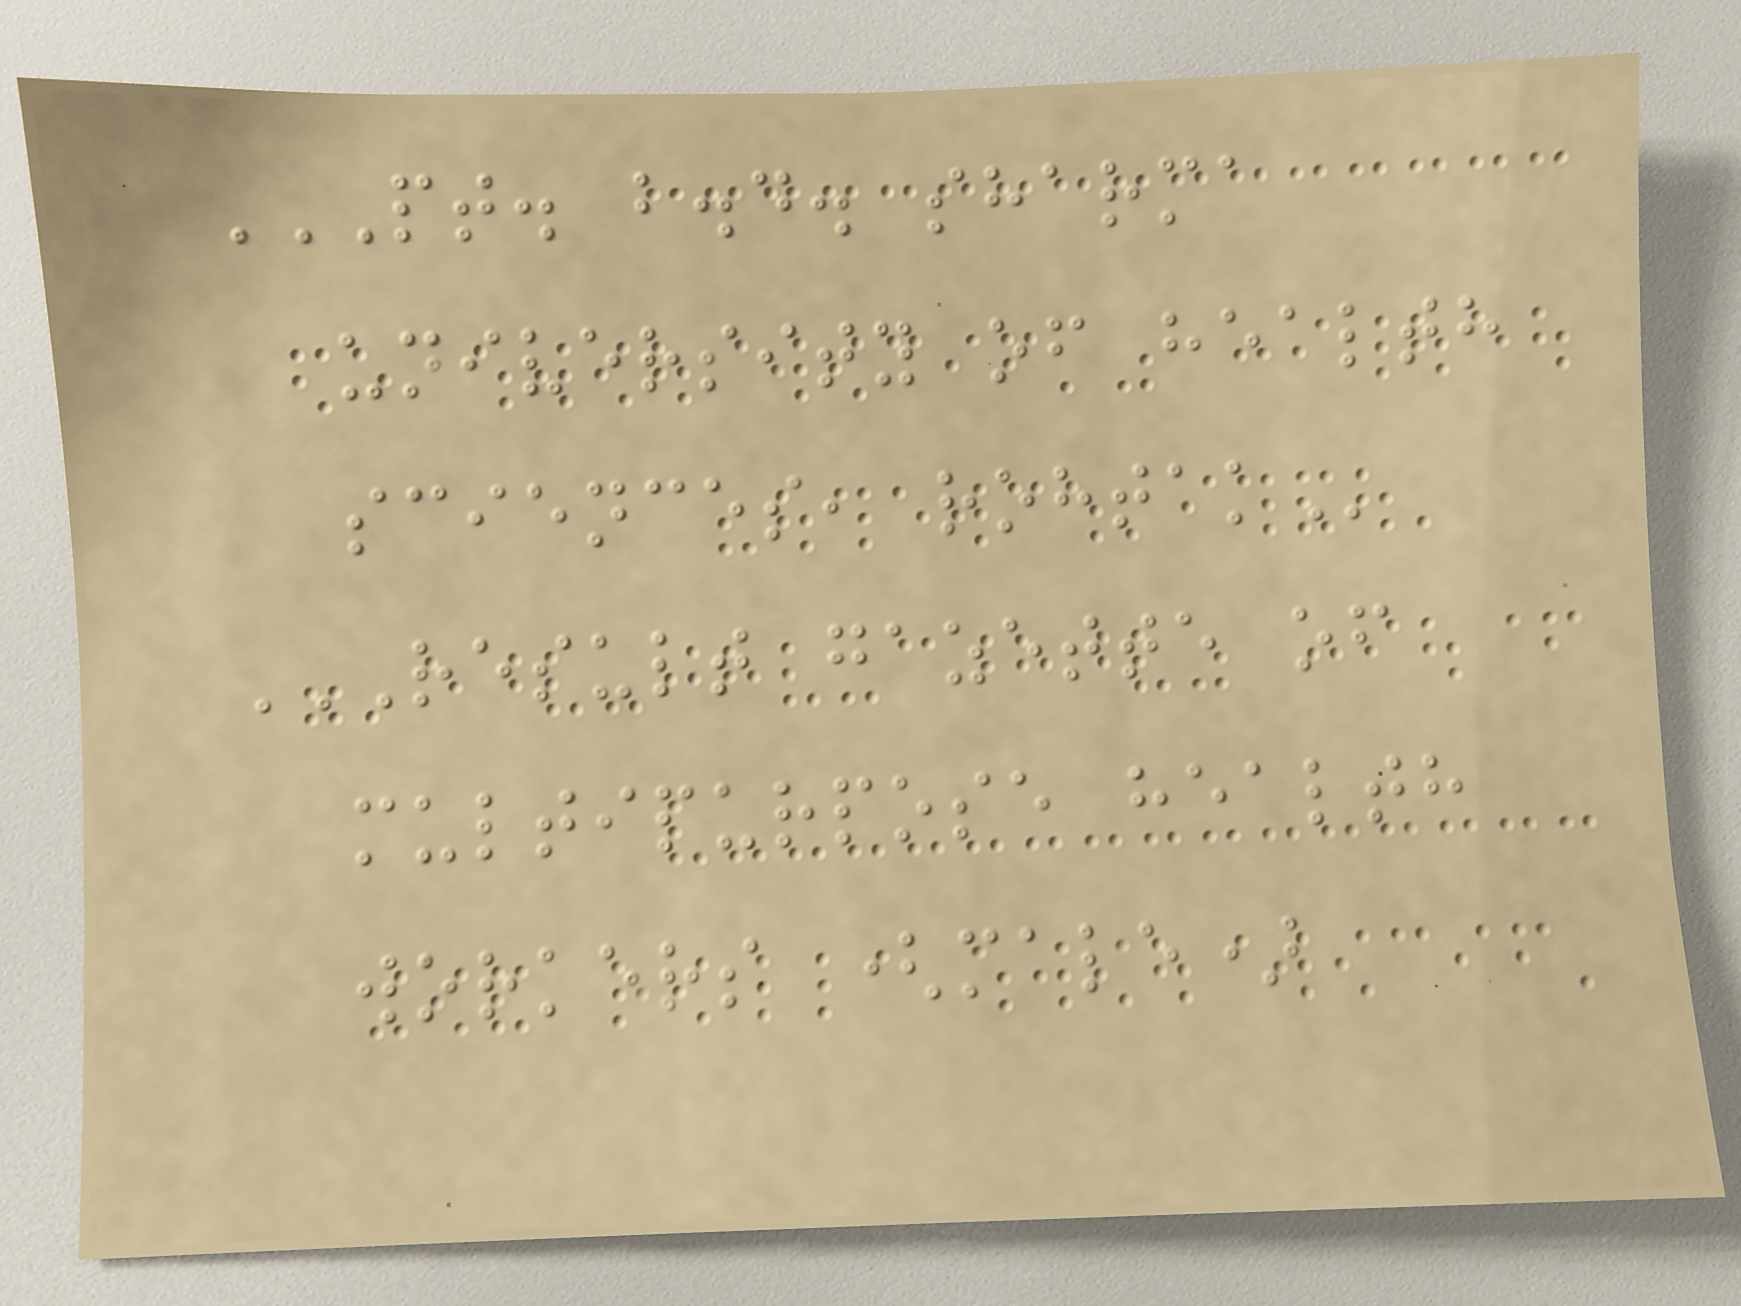PT. B.D. SHARMA
UNIVERSITY OF HEALTH
SCIENCES, ROHTAK
RESULT GAZETTE OF
MULTIPURPOSE HEALTH
WORKERS (MALE)
